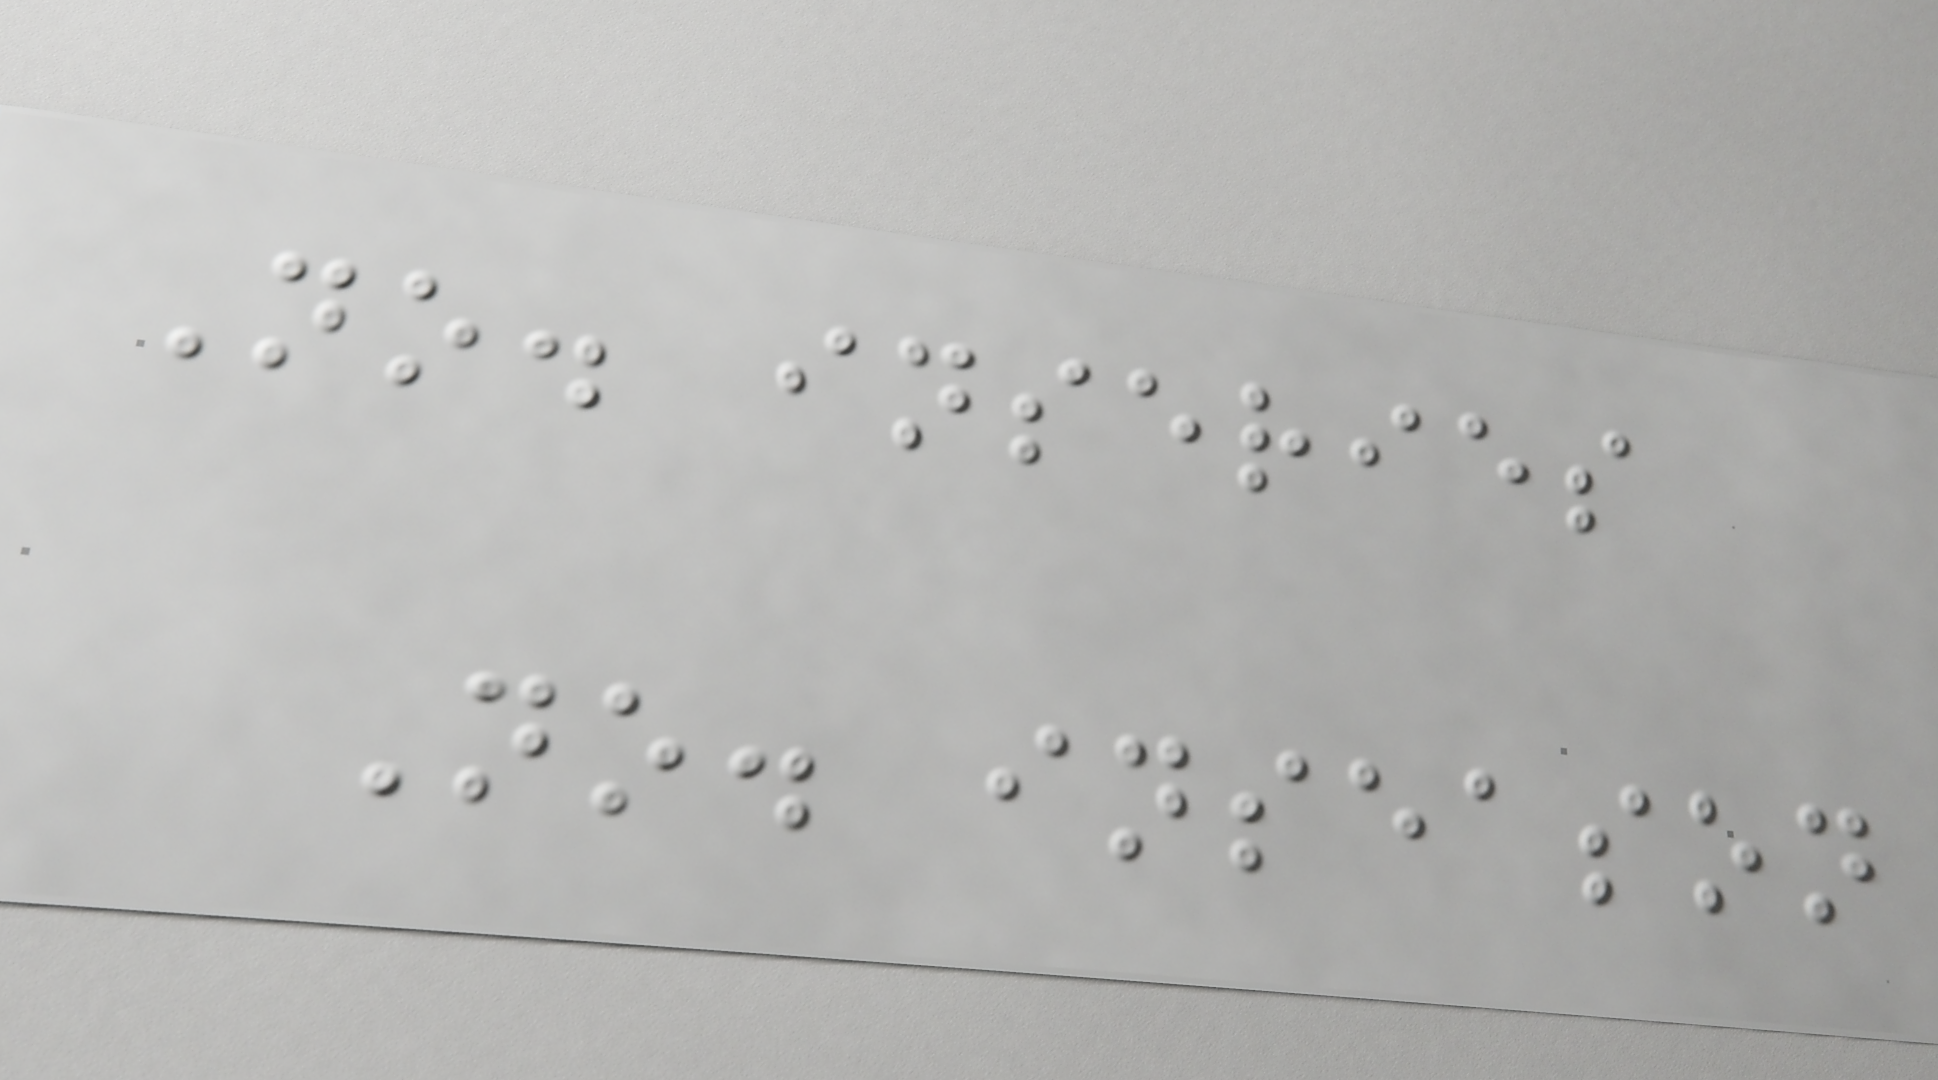No. inseries
No. inseason
